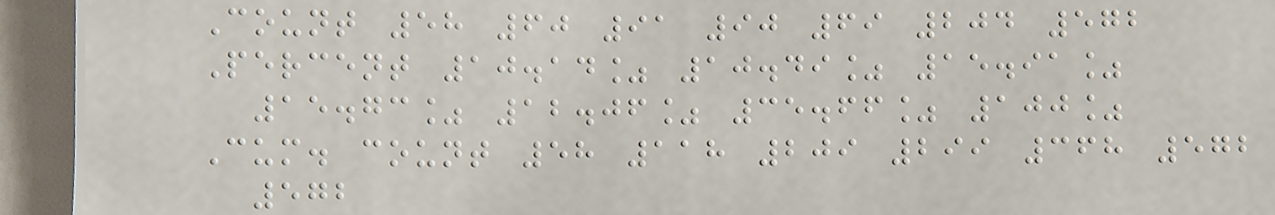Count 58 60 91 90 69 204 572
Percent 10.14% 10.49% 15.91%
15.73% 12.06% 35.66% 100%
Cum. count 58 118 209 299 368 572
572
